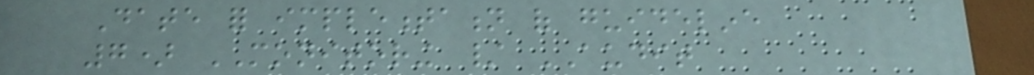Date for implementation of guideline
7) MONITORING / AUDIT
